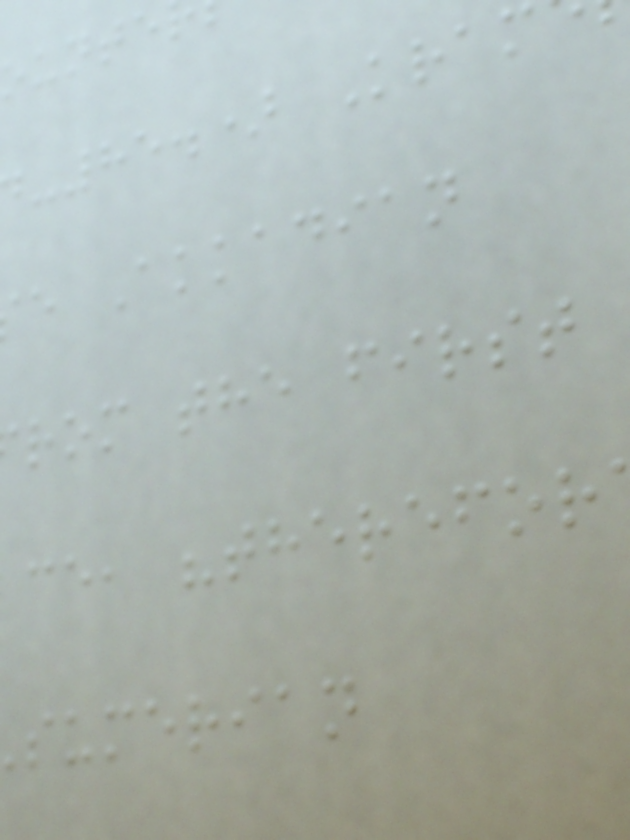-85.) Kram
e Akkadian
rom the first
ce, "therefor
sumerian
